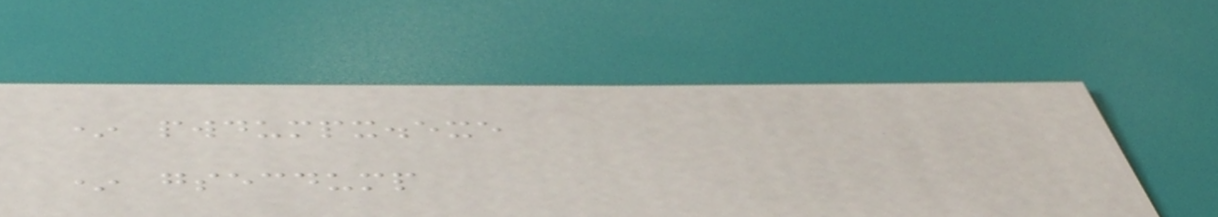* pwdumpx.exe
* gsecdump
